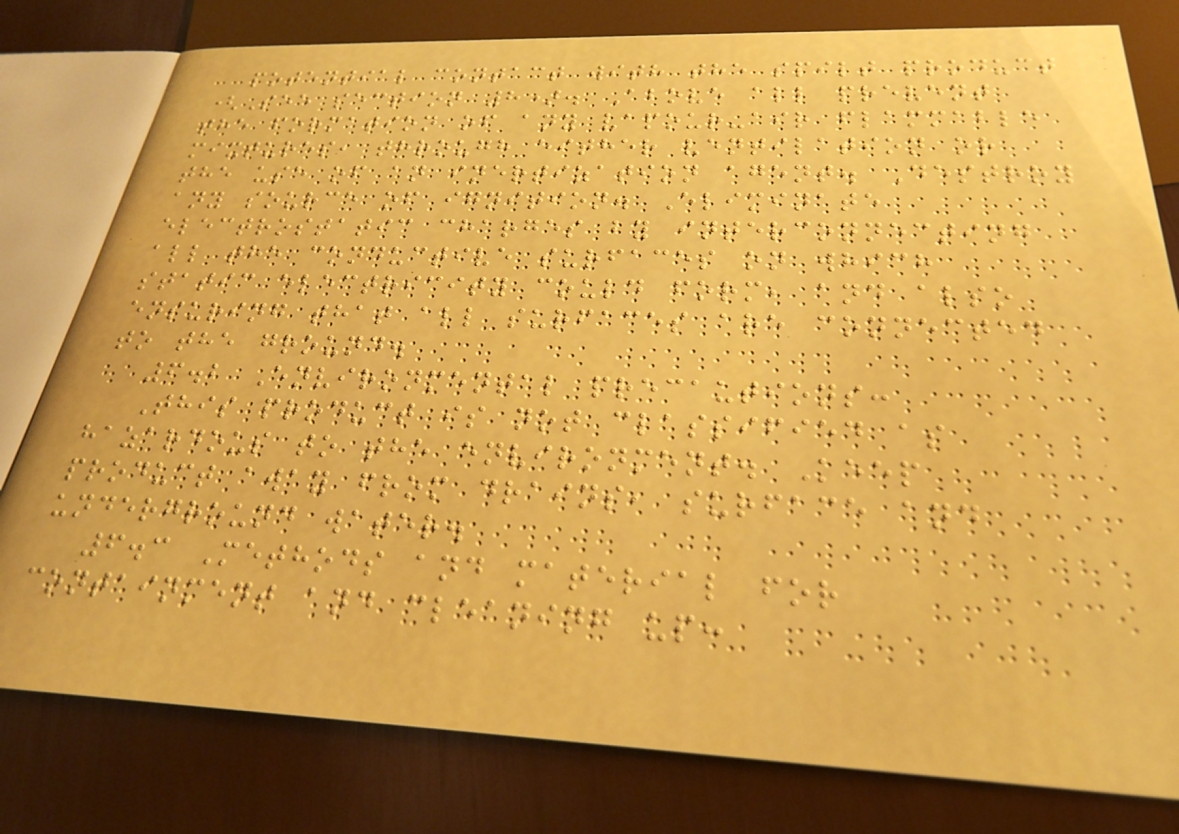potential contact with the spilt product
(See section 8). Above all prevent
the formation of any vapour-air flammable
mixtures, through either ventilation or
the use of an inertization agent. Destroy
any source of ignition. Eliminate
electrostatic charges by interconnecting
all the conductive surfaces on which
static electricity could form, and also
ensuring that all surfaces are connected
to the ground.
6.2 Environmental precautions:
This product is not classified as
hazardous to the environment. Keep
product away from drains, surface and
underground water.
6.3 Methods and material for
containment and cleaning up:
